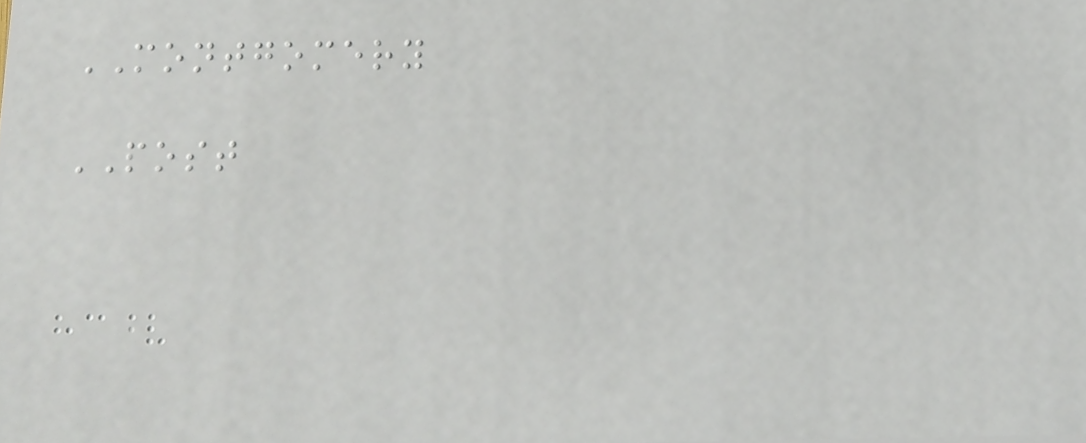MONTGOMERY
POST
